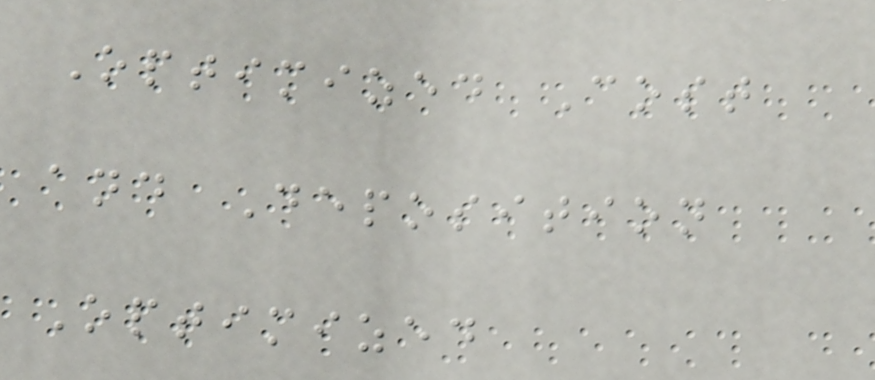Optimized Cost
and Deposition
Optimized
